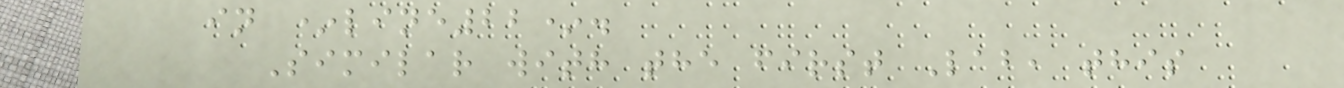in *line22*.
Similar with the first Lab, this
